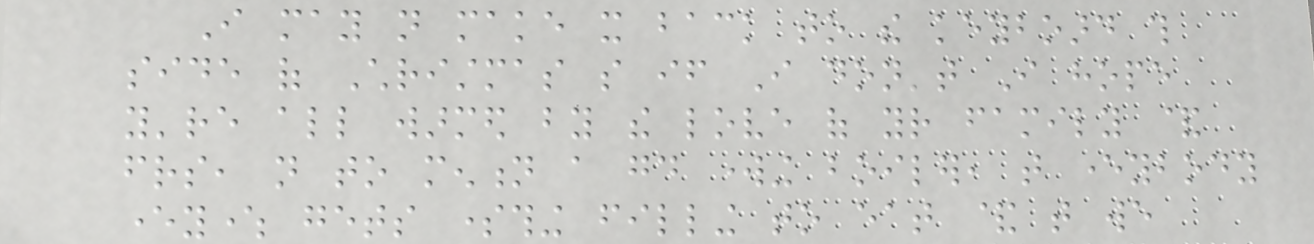I may not make it back to the keyboard this
side of Christmas so if I don't I hope
you're all warmed by the love of your family &
friends, not to mention a good working boiler, that everybody
everywhere gets something filling to eat & that we
